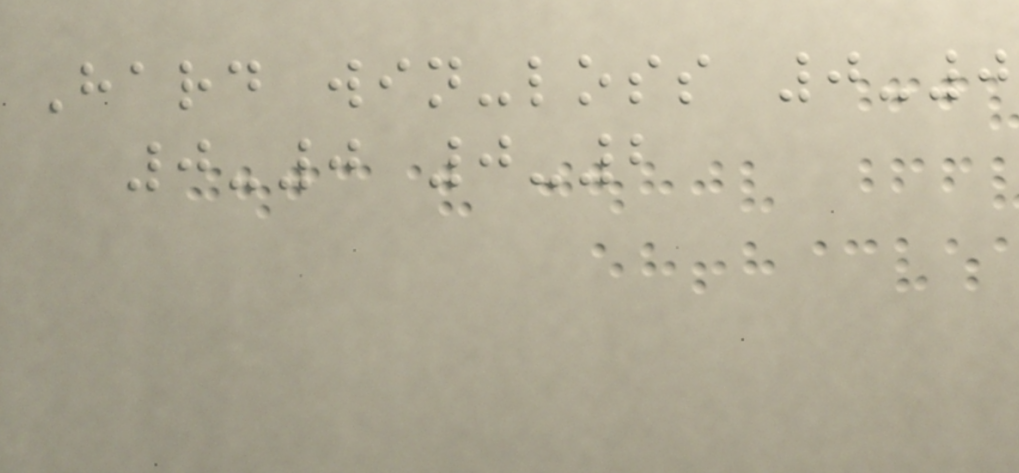Hard win-loss 0-0
0-0 0-2
